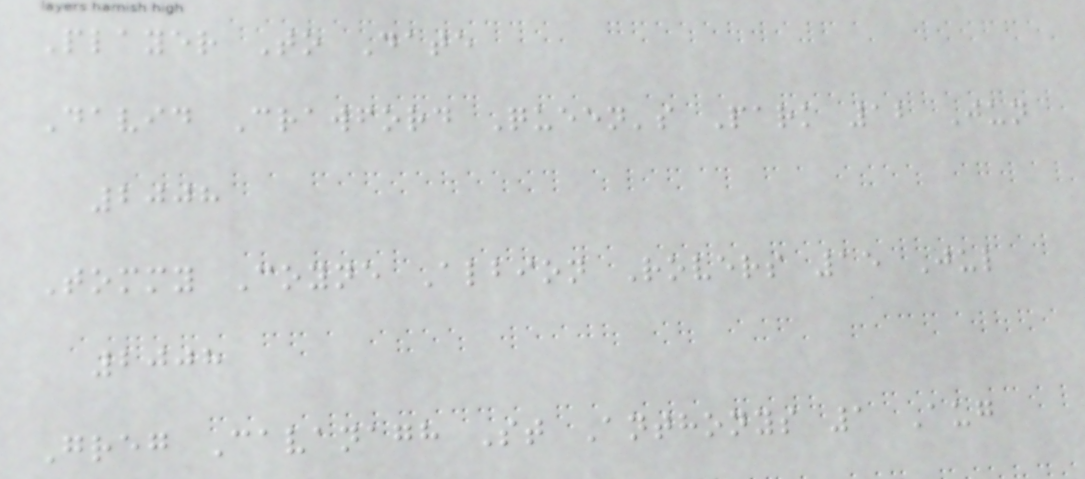Player To Date
David Crawford Queen's Park 12 Jun
2008
Tommy Coyne Albion Rovers 15 Jul
2008
Greg Cavanagh St Anthonys 1 Aug
